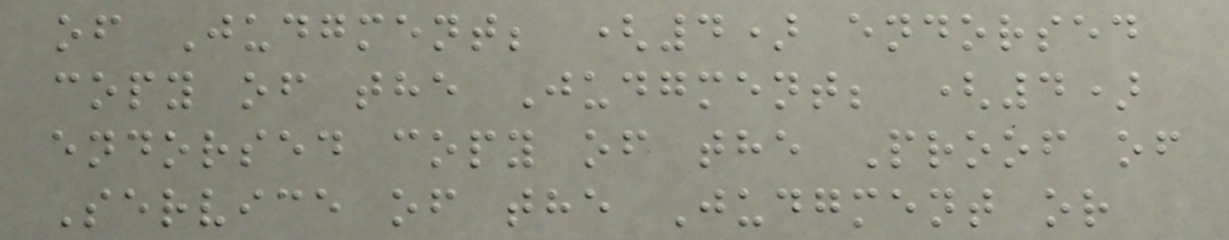of Judgment; (4) endorsed
copy of the Judgment; (4)
endorsed copy of the Proof of
Service of the Judgment or
